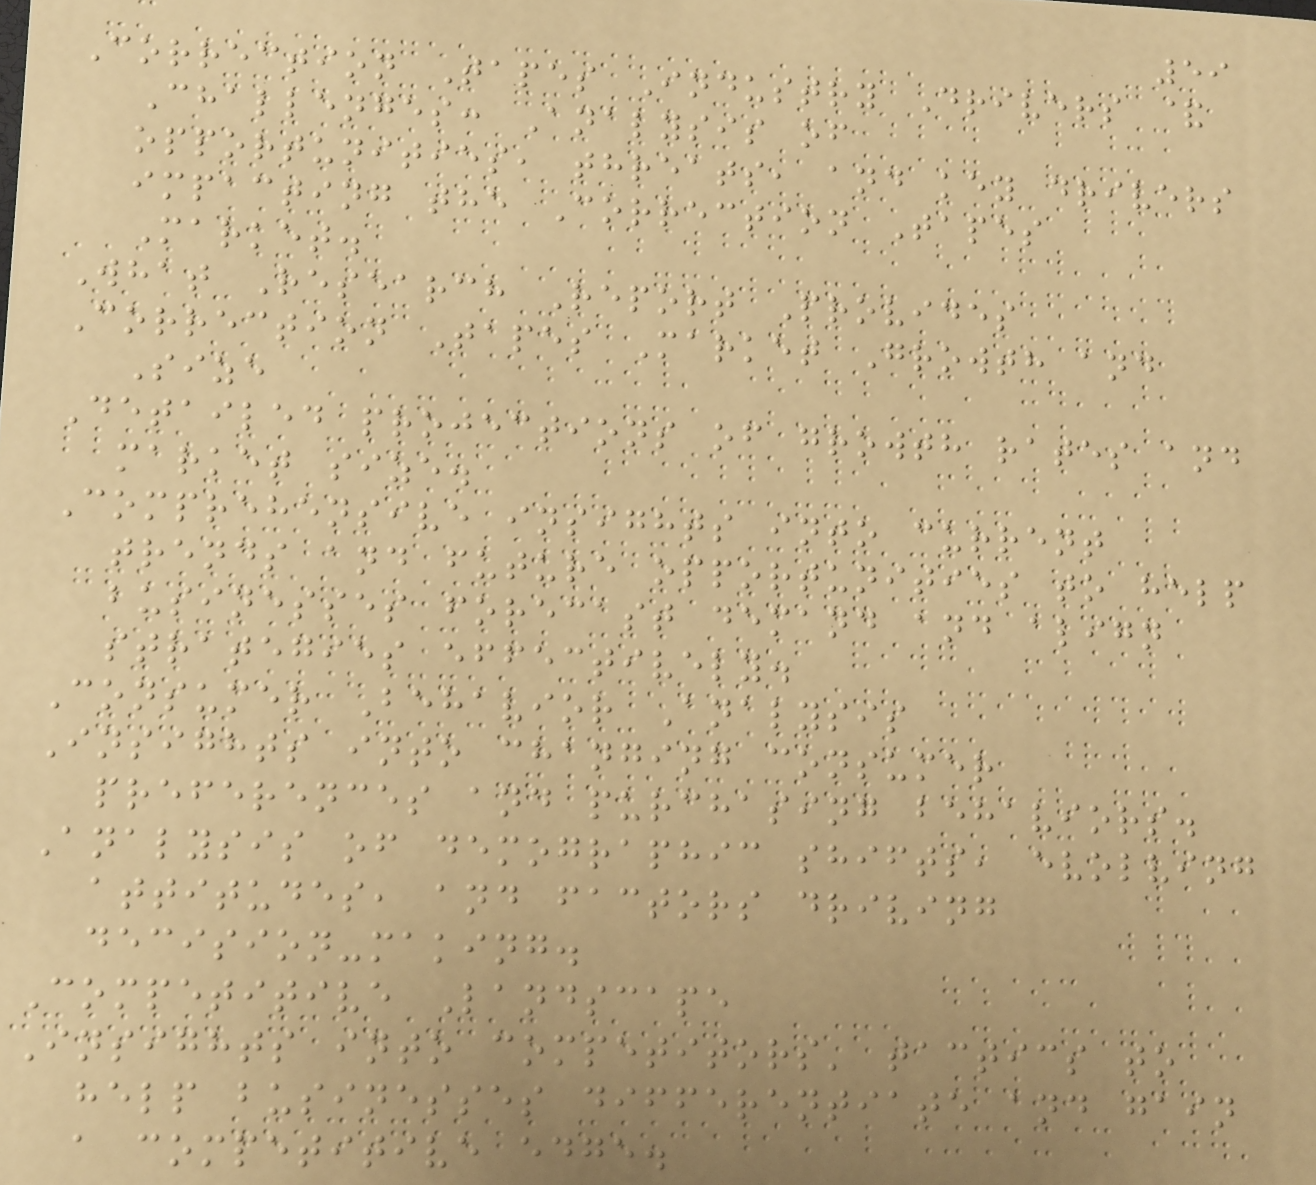59
Correction Tapes Industry Drivers &
Challenges: Analysis of
opportunities, threats, and key drivers
impacting the Correction Tapes
Market.
What Research Report Provides
Correction Tapes Market Growth and
Size
Detailed projections of growth rates and
market size.
Comprehensive insights into current
trends and future opportunities to help
businesses forecast demand and align
strategies effectively.
Consumer Behavior Analysis
Insights into changing consumer
preferences and purchasing behaviors.
Analysis of demographic shifts, evolving
attitudes, and factors driving
decision-making.
Competitive Landscape
Insights into competitors' tactics to
help businesses differentiate and gain
a competitive edge.
